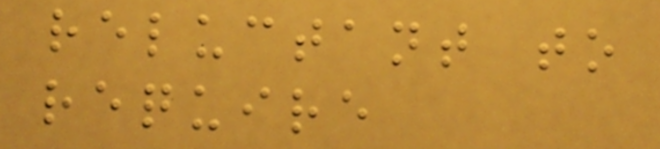reluctant to
require
